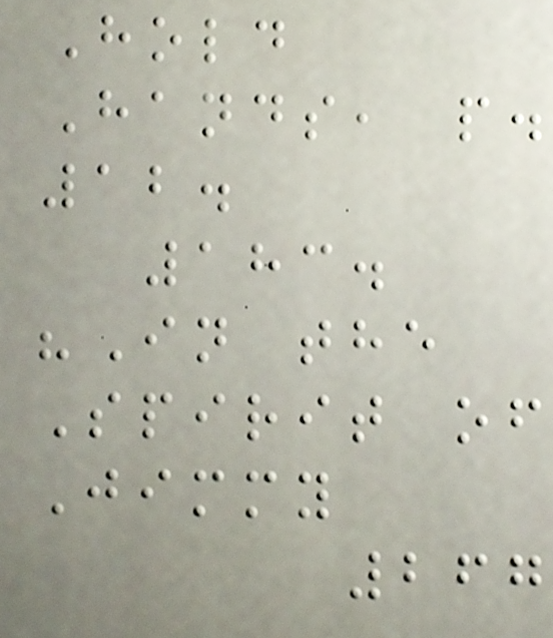Hold
Hands, p.
12.
183.
"In the
Spirit of
Jimmy
267
